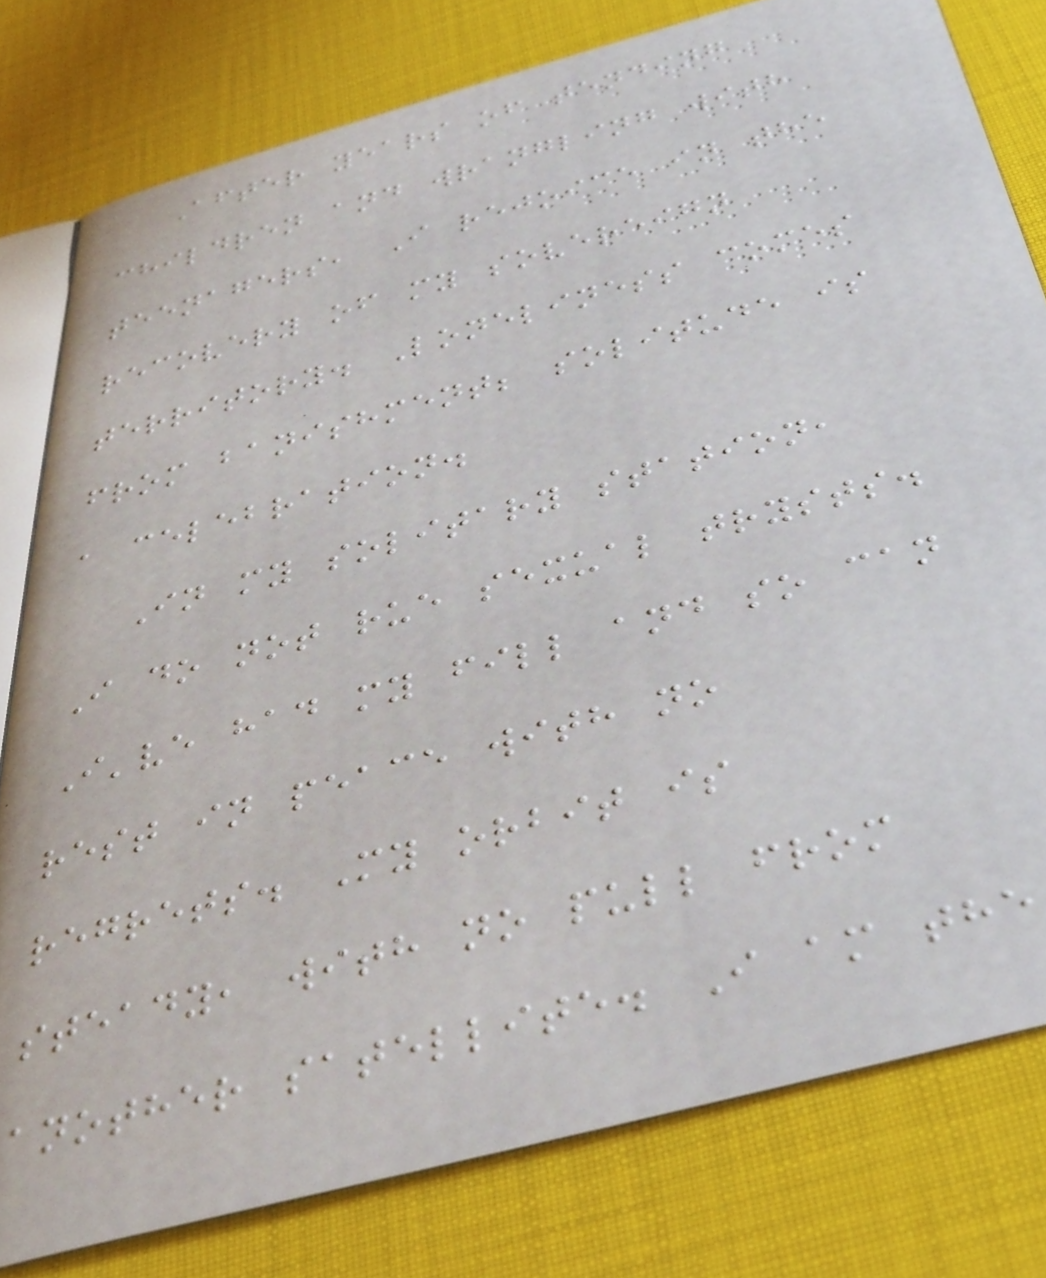After years of tending
children and wrangling with
teenagers, I rejoice in the
recovery of my sovereign
territory. Loneliness comes
from banishment; solitude is
a celebration.
In my solitary station,
I do not rue sexual trysts.
I've had my fill and so can
rest in peace with no
regrets. My orbit is
steady, with no pull from
another satellite. I am the
